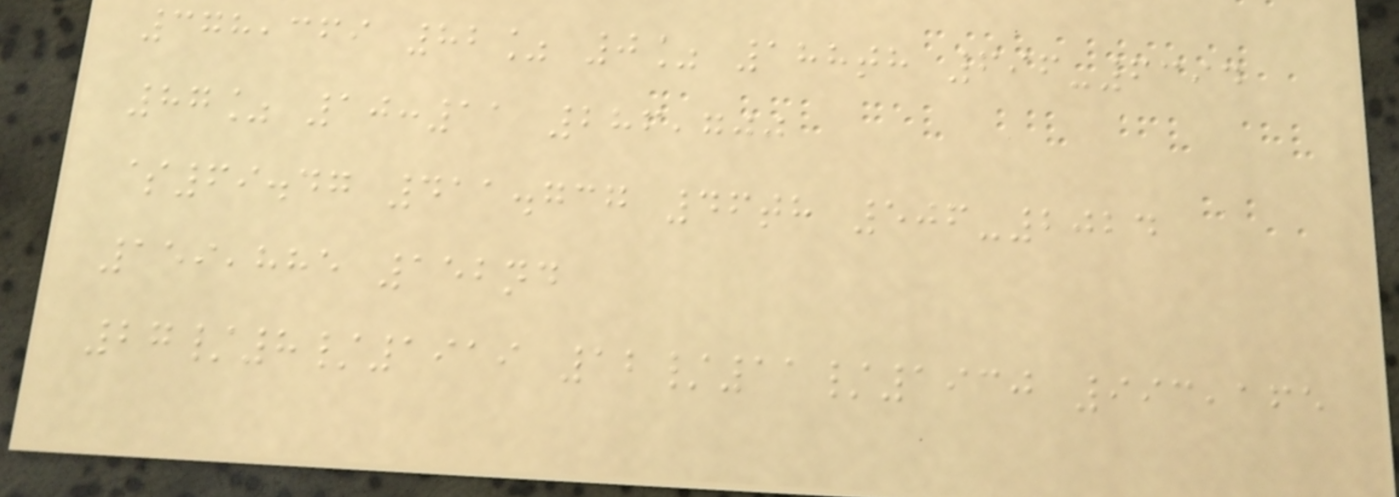378,369 82% 0% 188th 696-6394
87% 10:11 286,700
$69.47 411.737 46th 506-2024
159,885 152nd
27/8/1919 12/11/1930 993,165
